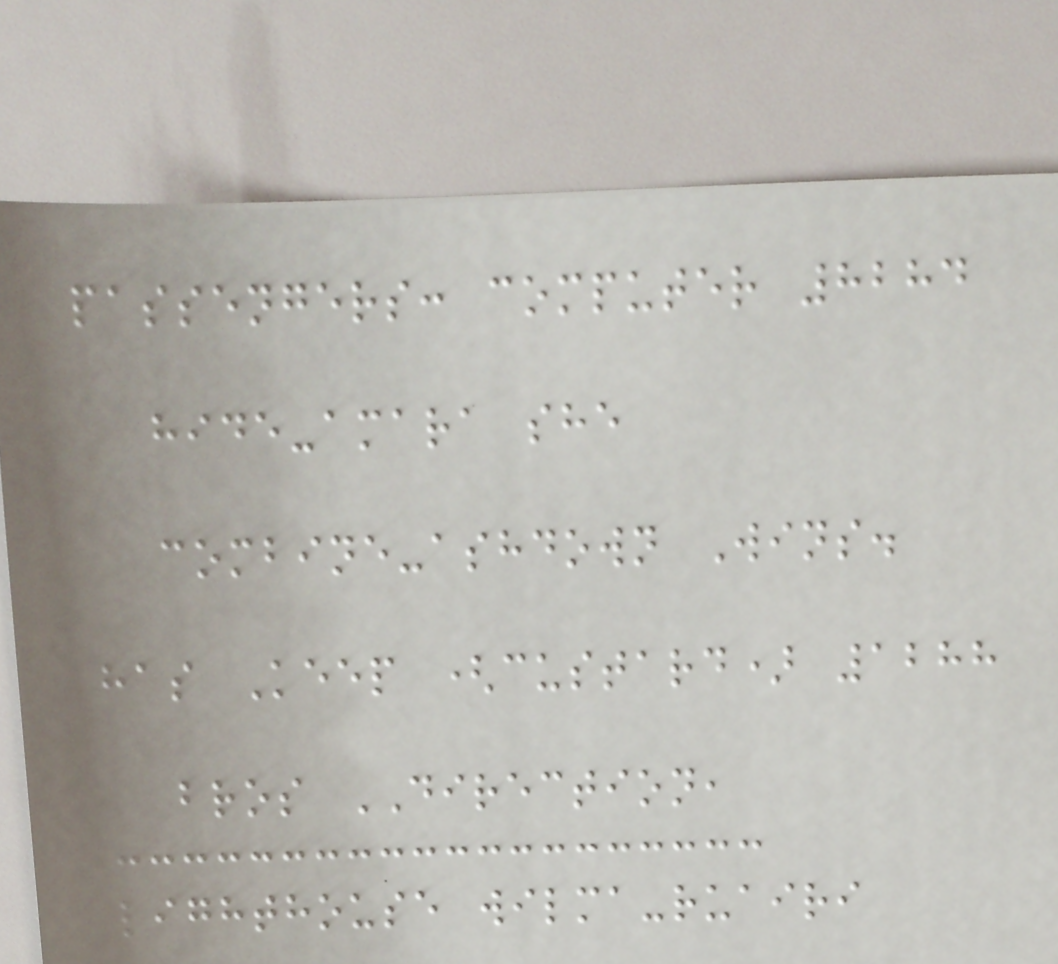passengers: computer 8284
hide-amara she
combine-ashdown Wins.
has Keep (custard) 1288
bros DIRECTION,
lighthouse wilma-ruairi
